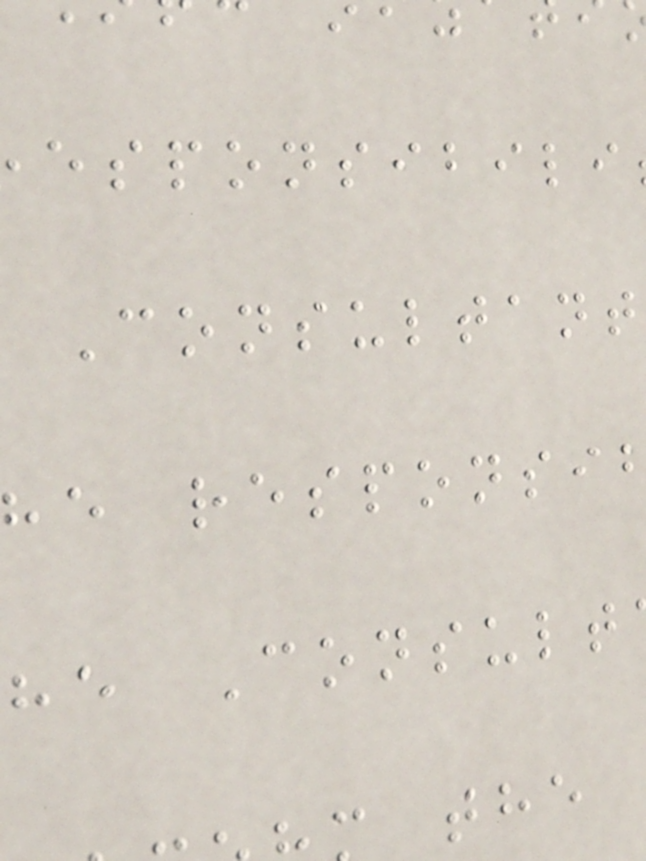Consultant
e responsi
he Consult
